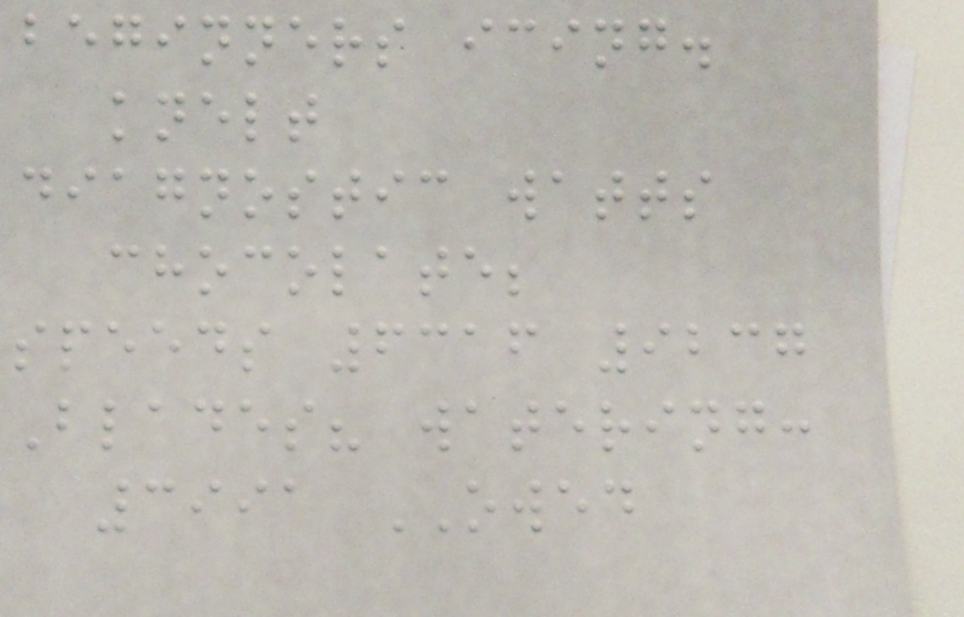beginners icing.
knelt
diagnostic watts
chocolate;
speeds 6316 9237
Blades? watering:
3991 OWED
